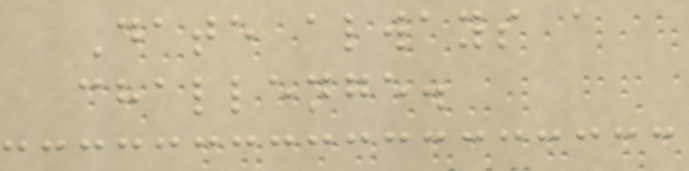Date always a
challenge.
